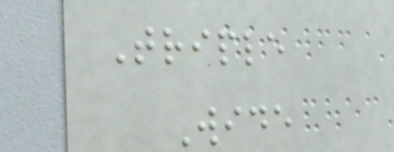Triple
Wide
